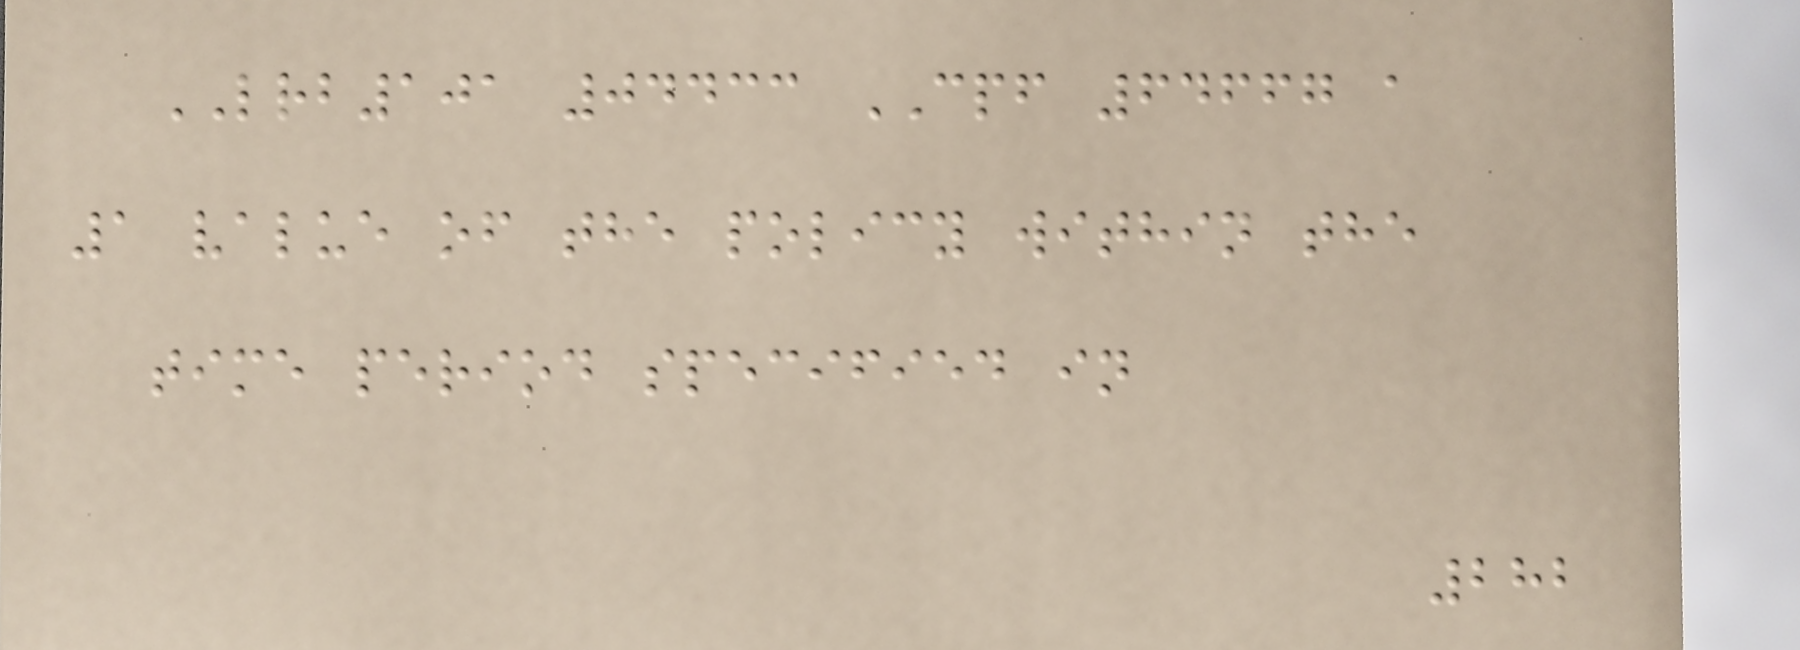LRB101 04433 CPF 64667 a
1 value of the policy within the
time period specified in
282
